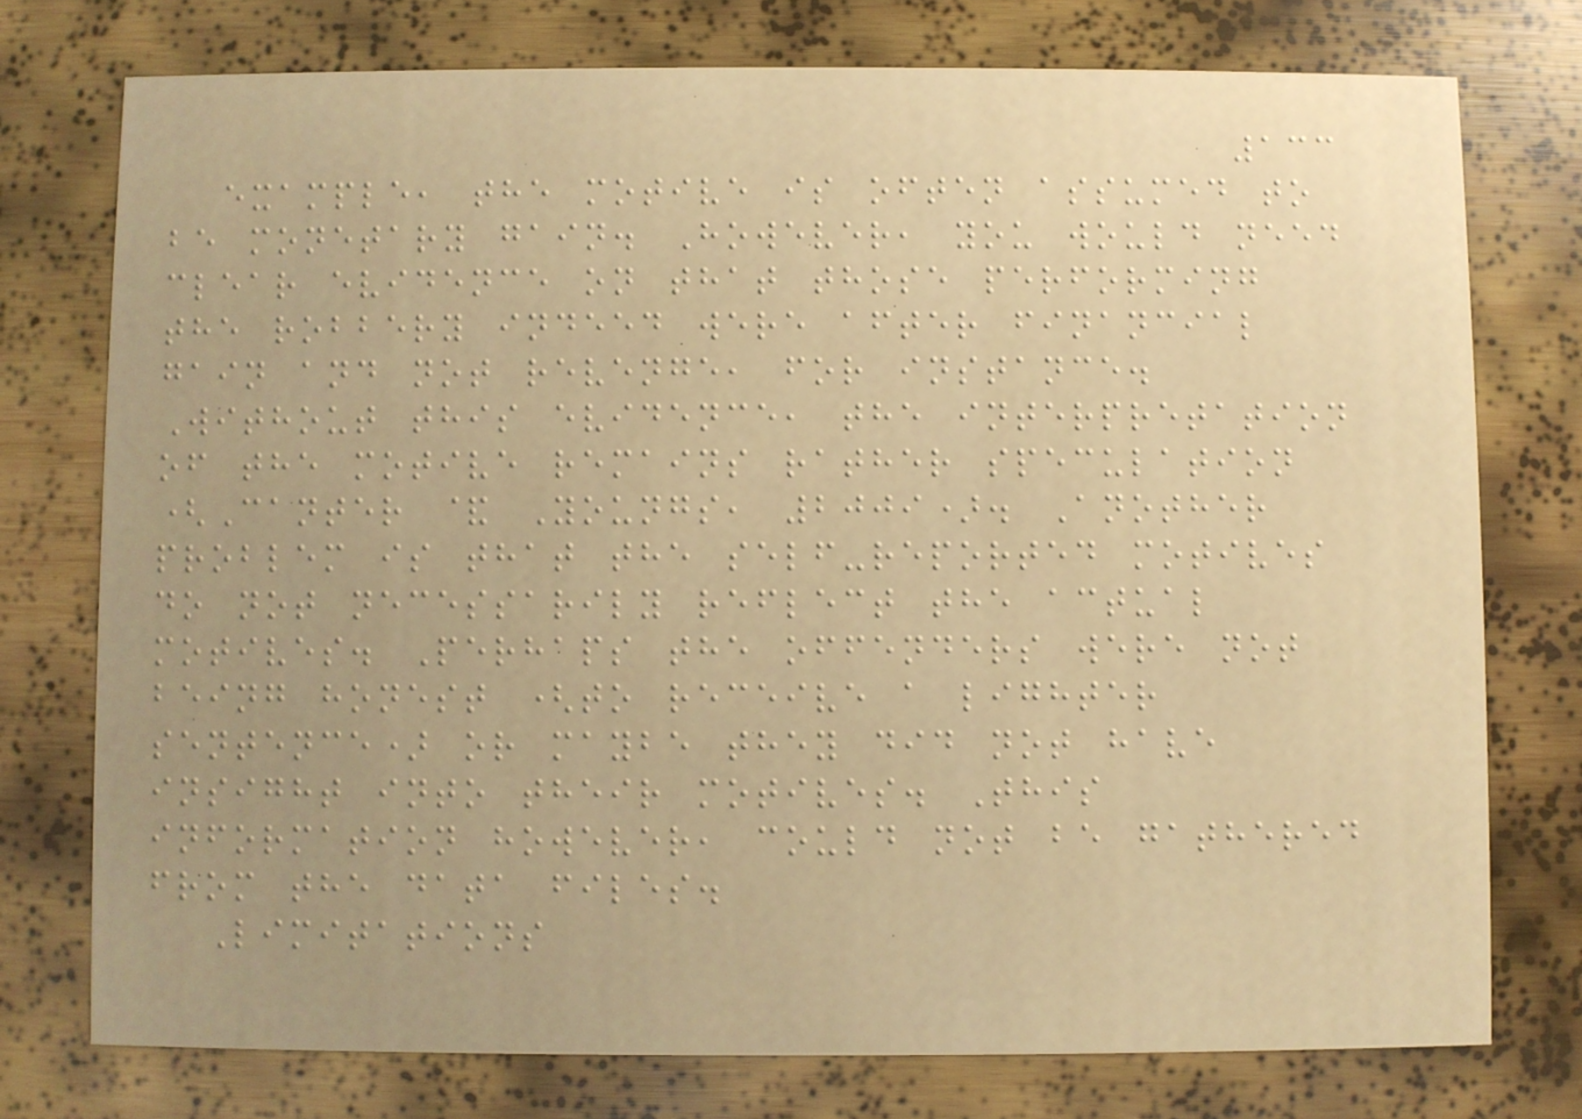133
example, the motive is often assumed to
be monetary gain. However, you would need
clear evidence on that those performing
the robbery indeed were after financial
gain and not revenge, for instance.
Without this evidence, the interpretation
of the motive remains rather speculation
(Canter & Youngs, 2009). Another
problem is that the self-reported motives
do not necessarily reflect the actual
motives. Perhaps the offenders were not
being honest (to receive a lighter
sentence) or maybe they did not have
insight into their motives. This
information however, could not be gathered
from the data files.
Limitations
